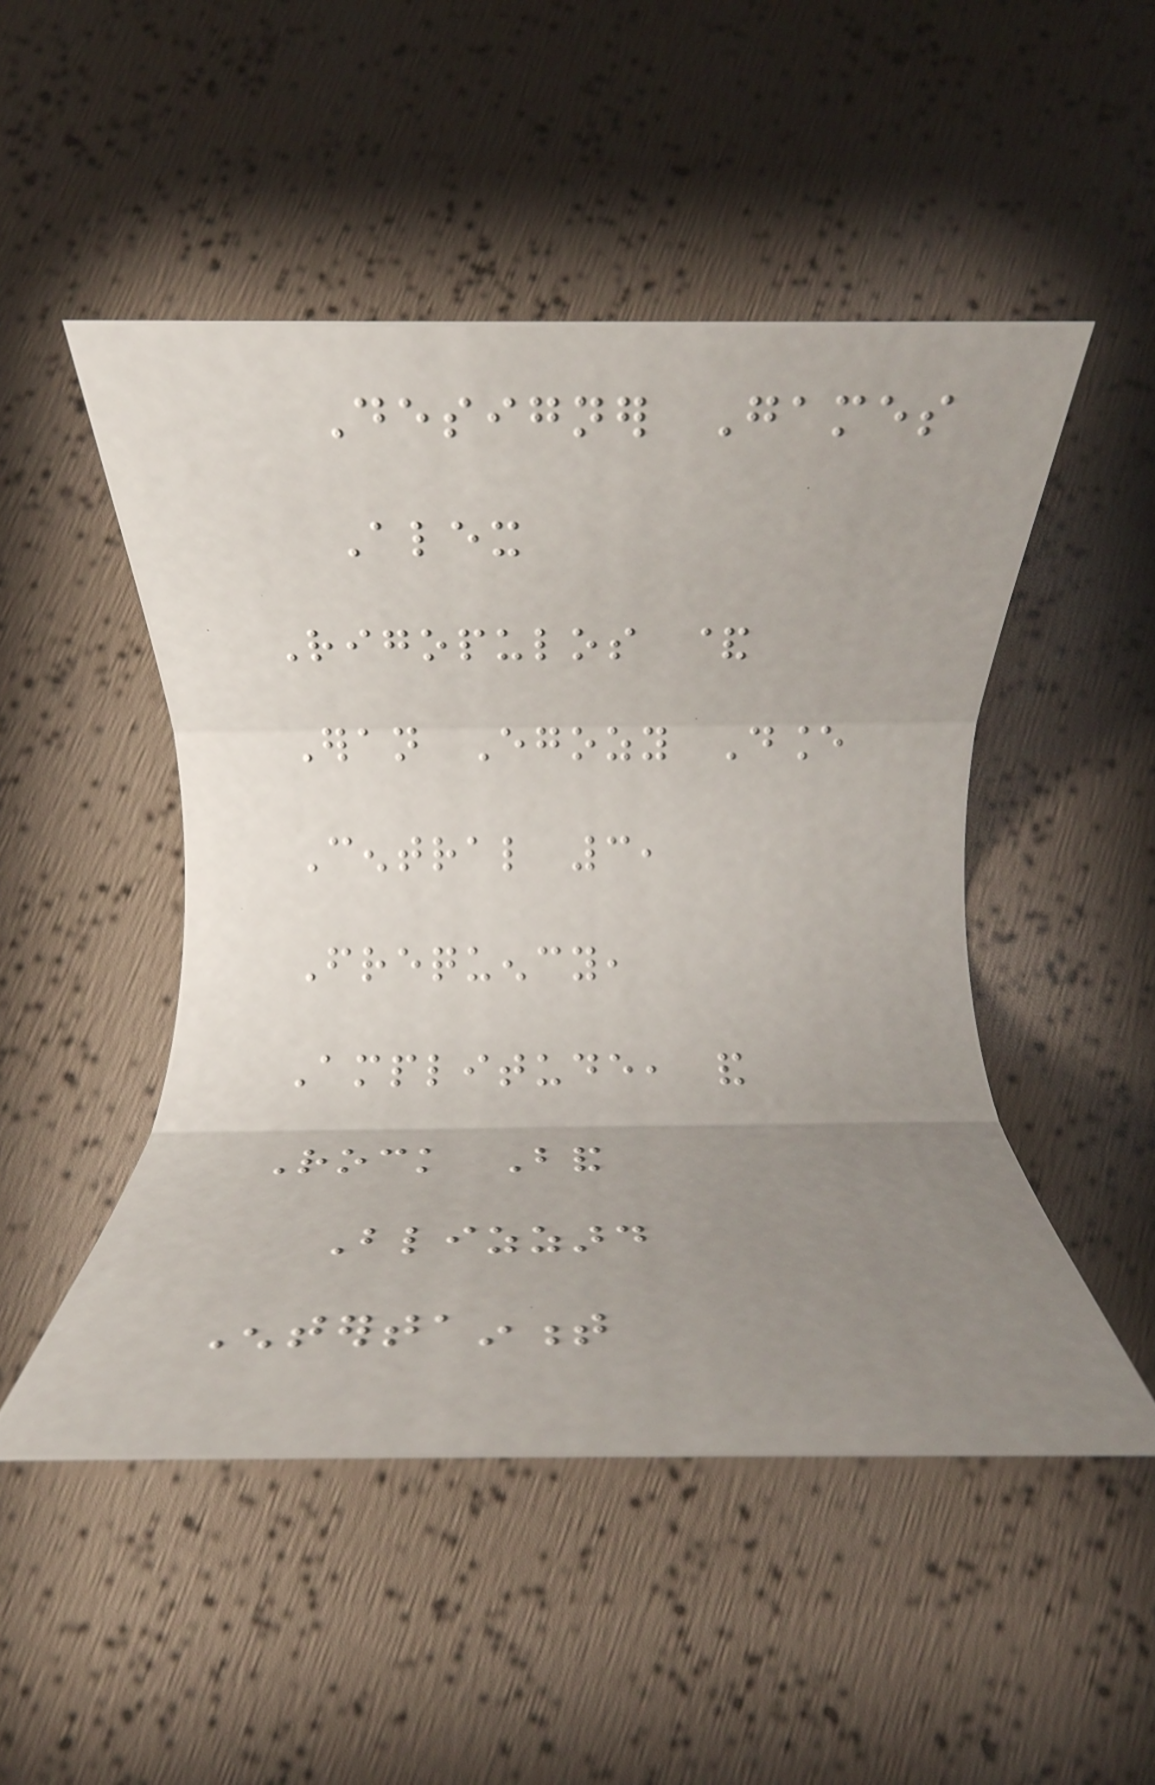Designer Games
Alex
Rigopulos &
Eran Egozy Dance
Central 3,
Frequency,
Amplitude, and
Rock Band
Blizzard
Entertainment
